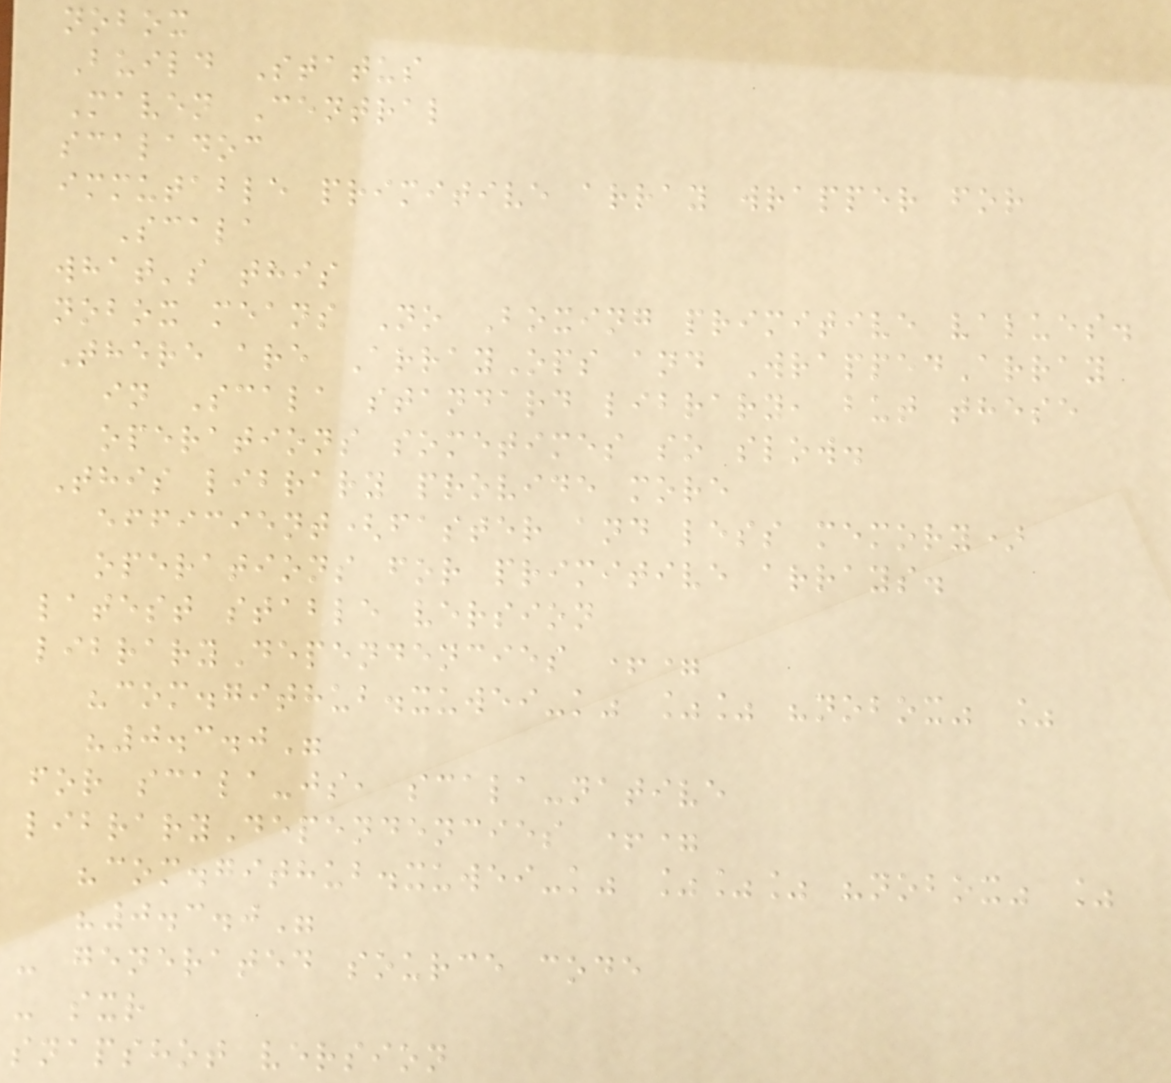nobox
Build Status
Maven Central
scaladoc
immutable primitive array wrapper for
Scala
what's this
nobox means No Boxing primitive values.
There are ArrayOps and WrappedArray
in Scala standard library, but these
operations sometimes so slow.
This library provide more
efficient(faster and less memory)
operations for primitive arrays.
latest stable version
libraryDependencies +=
"com.github.xuwei-k" %% "nobox" %
"0.3.0"
for scala-js, scala-native
libraryDependencies +=
"com.github.xuwei-k" %%% "nobox" %
"0.3.0"
- generated source code
- sxr
snapshot version
